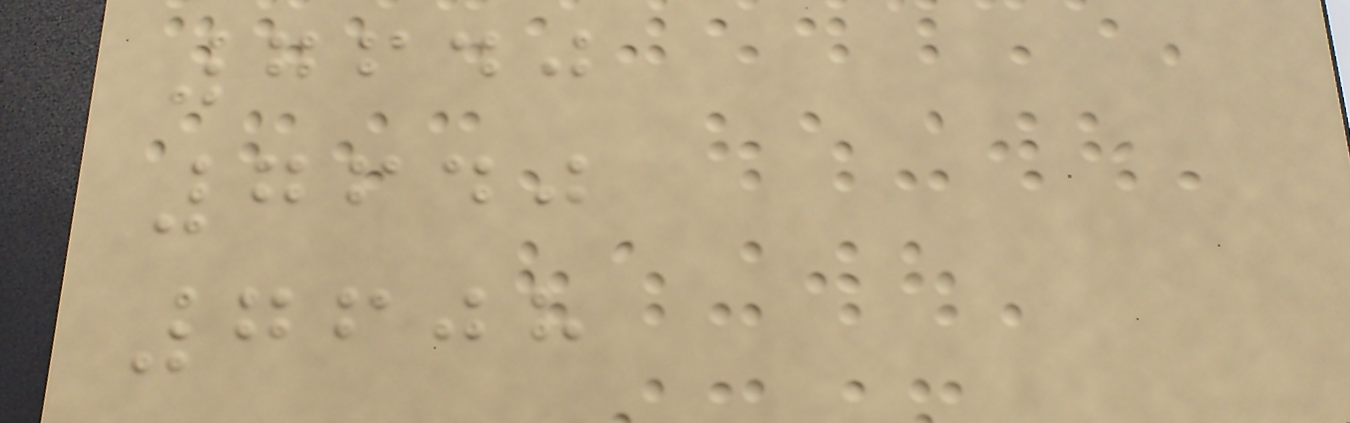7640
7640
7608
